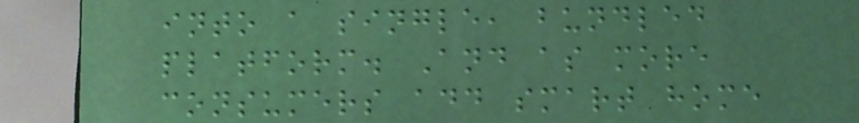into a single, bundled
platform. And as more
consumers add smart home
